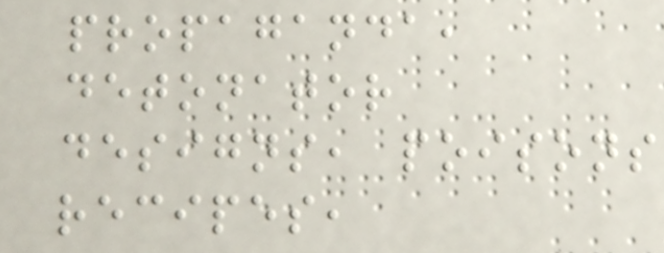propaganda,
detonator
designs, poisons
recipes,
